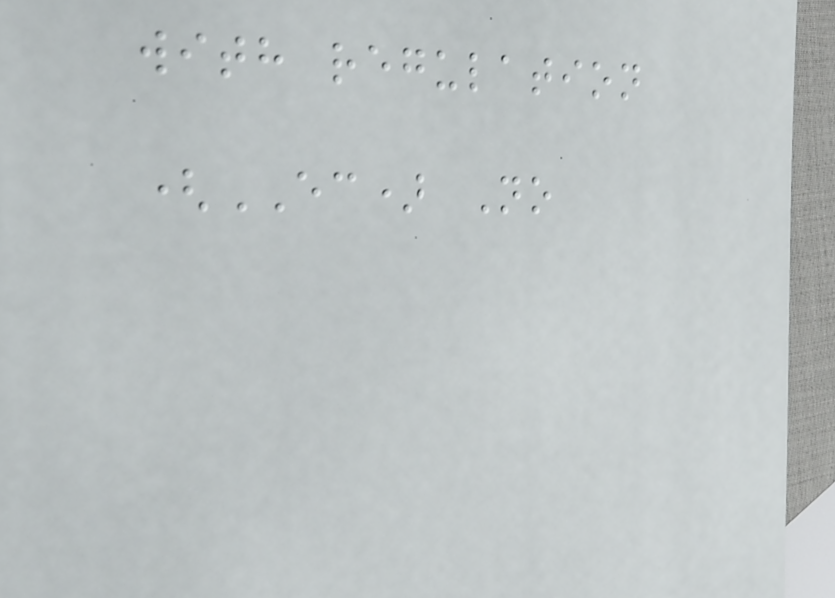with regulation
(EC) No
